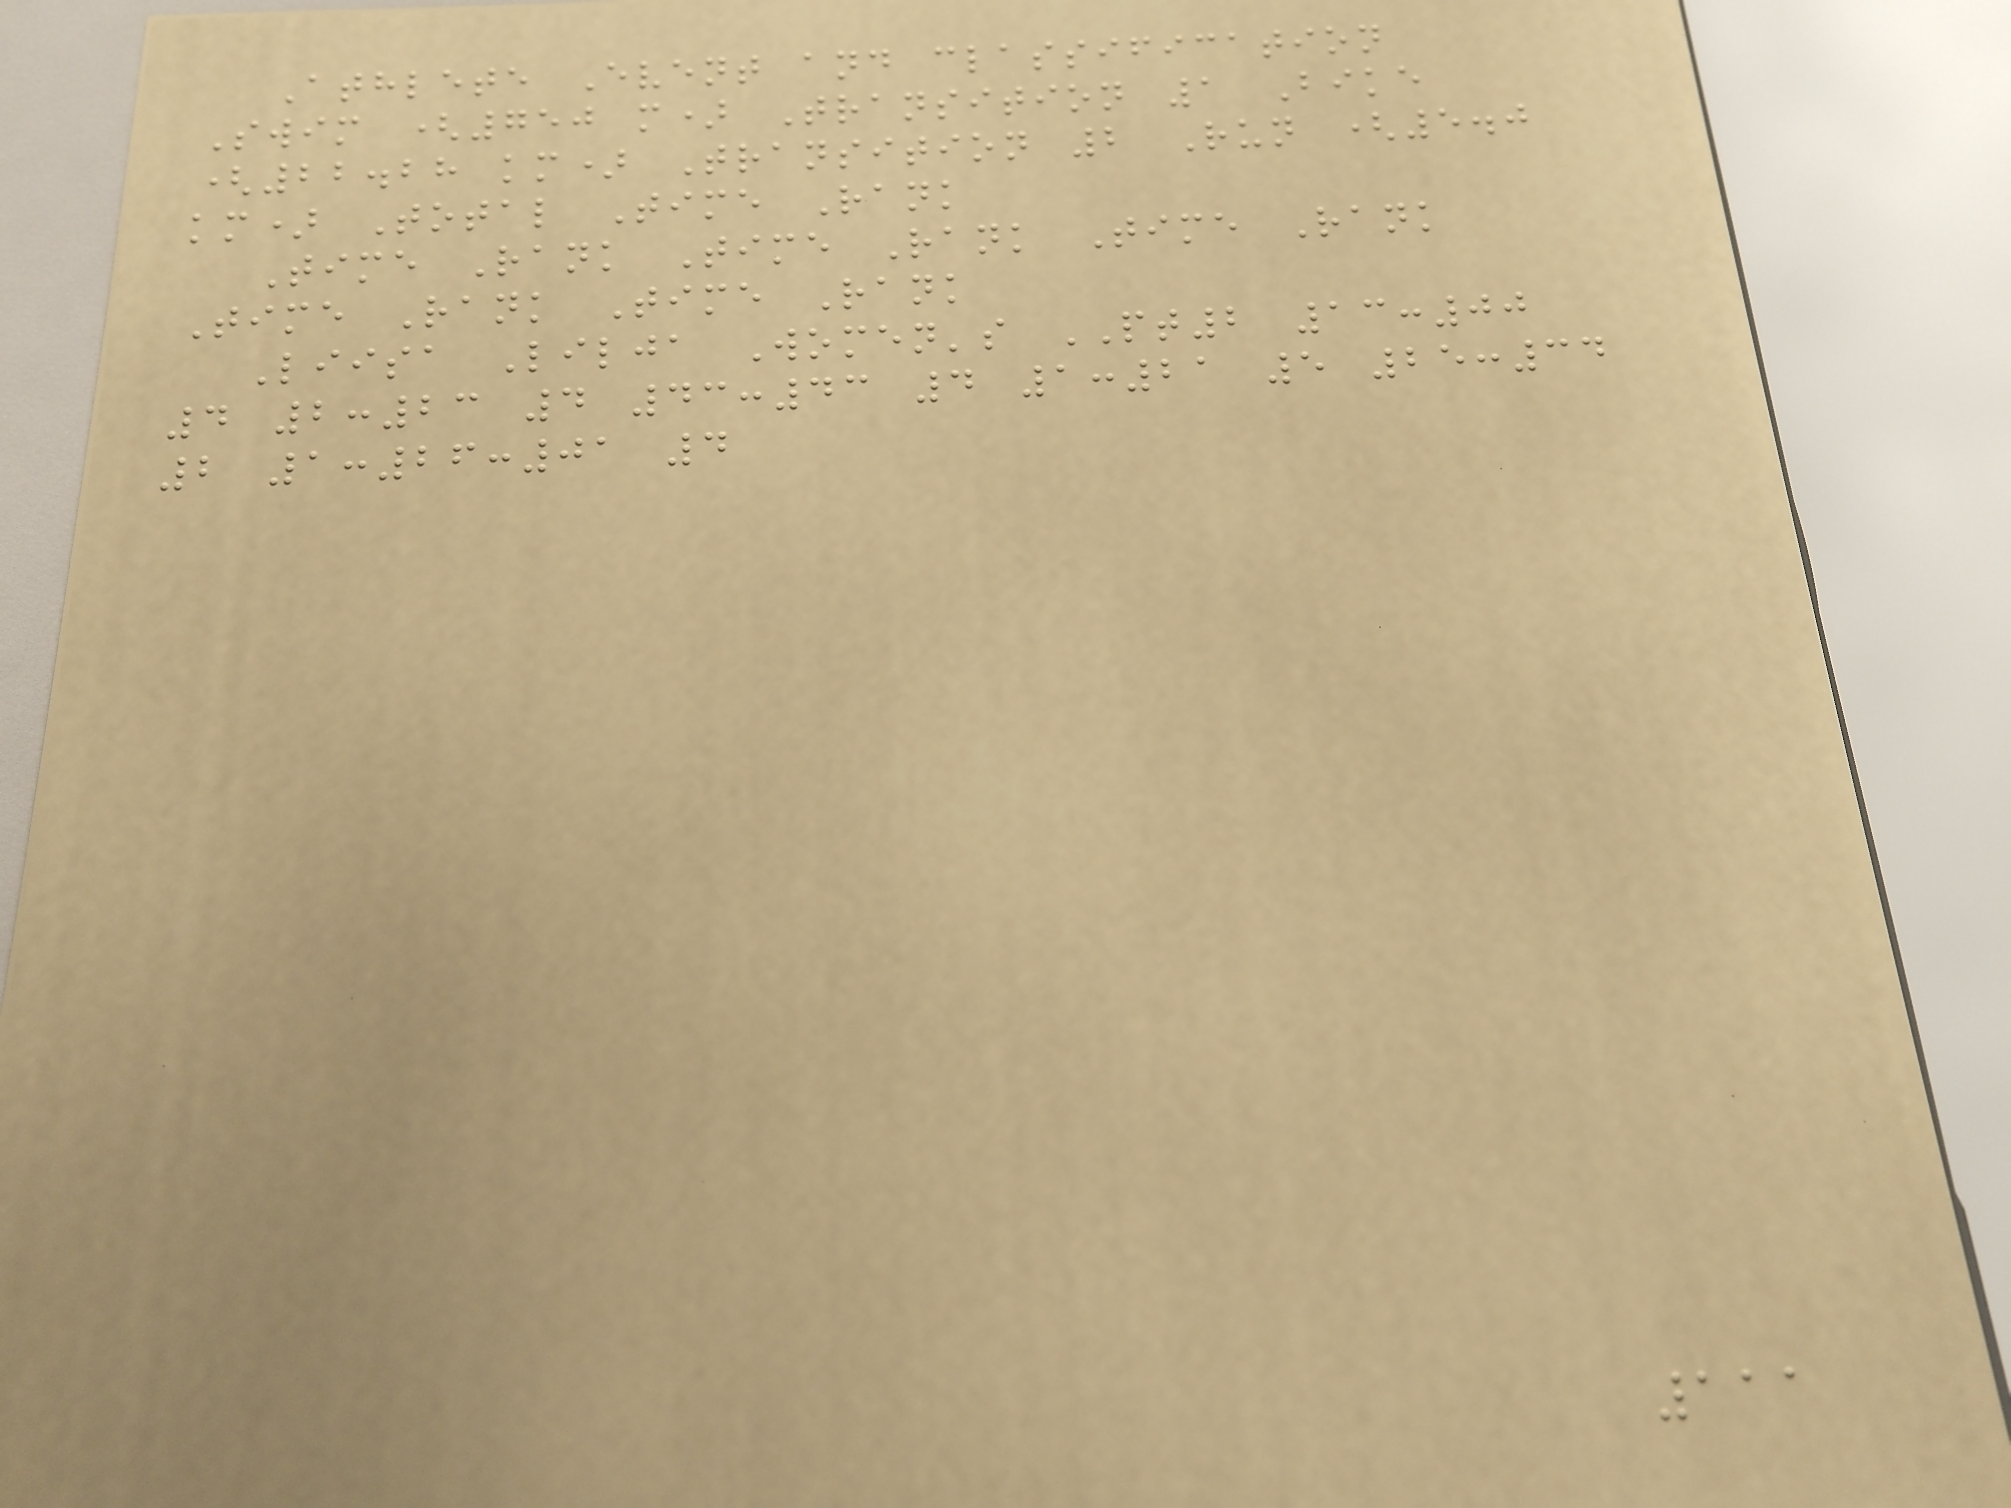Athlete Event and classification
Swim (750 m) Transition 1 Bike
(22.28 km) Transition 2 Run (5.0
km) Total Time Rank
Time Rank Time Rank Time Rank
Time Rank Time Rank
Liisa Lilja Women's PT2 13:00
4 2:23 4 43:43 4 1:21 5 25:34
2 1:26:01 4
111
